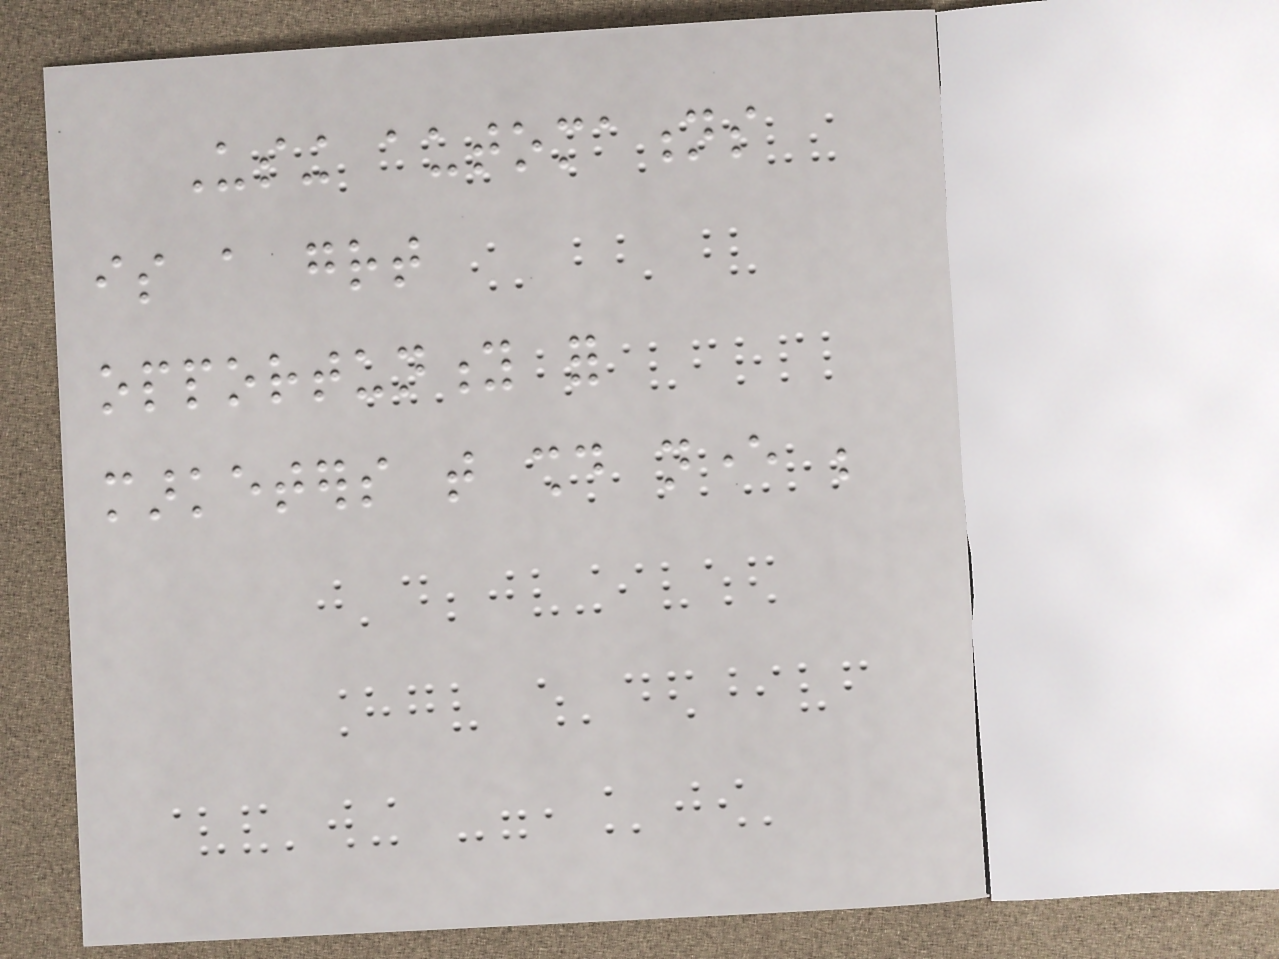Using automations
is a great
opportunity for
marketers that should never be
